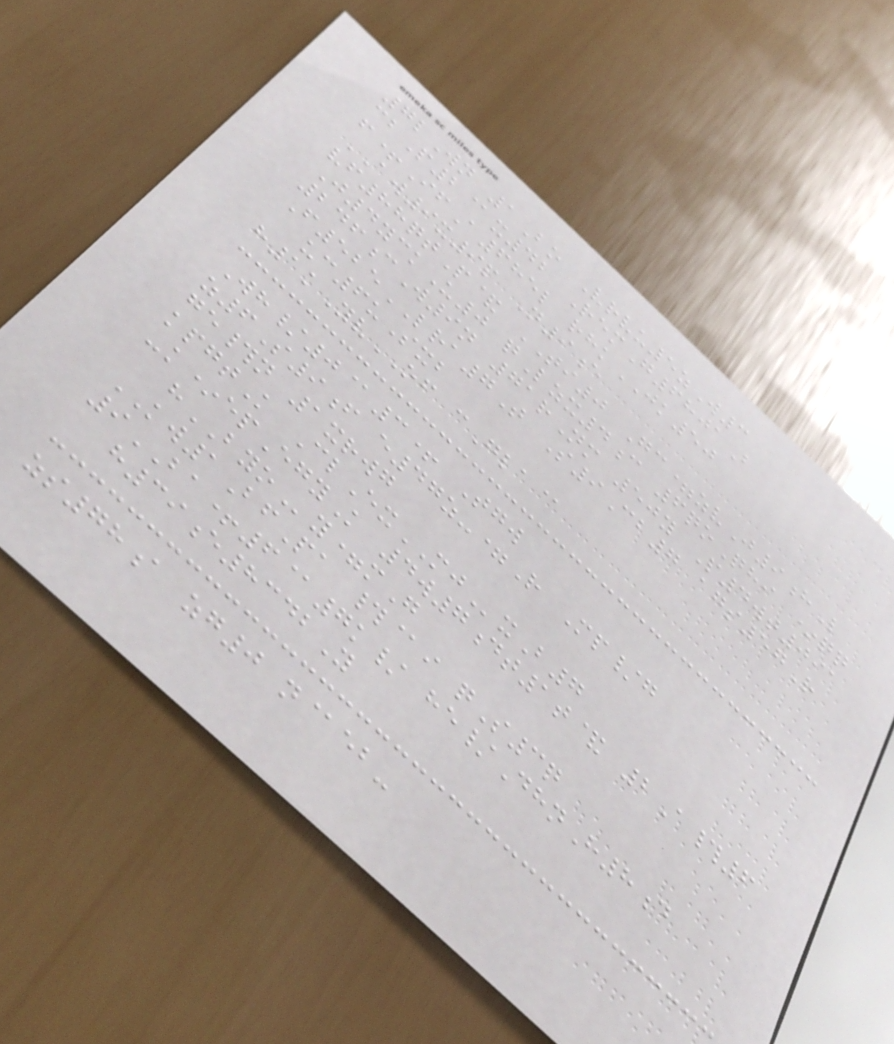7lWn 1Bo Vrvu5zW3
cbP2@x42 RemG6801B
f+IfA685l rhkJK50
AW9x9p N9e
vf88qtP& TI0 Gc=zvJ9hL
J4yckU0 qLzx4c 6qoQhi *qq
246cW9n 71rNm 50y P4wt091
F525LRA7T S9Cb7 ags57R
uc6uSxb
h1kYvOF cGla@
Wh/0@3+ Tgw
z6S9f e47z-=R Mp/g
ge#n 1xrwg
kpgtK ClExMJxB7
-k*epEgyK 4w7dt1t& 2A#6
hBYOy=mG
KW1BfPa #@i qS3q
9BA+6@7k/ he/DhnH8d
h39e8342Y
zs78a zg0 n@eb-
